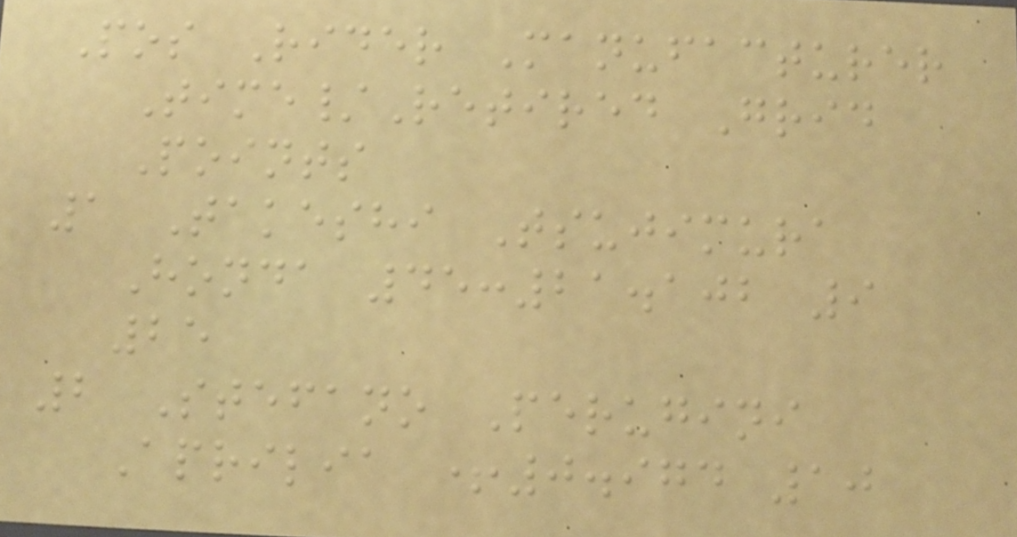Pos Rider Manufacturer
Time/Retired Grid
Points
1 Takeshi Tsujimura
Honda 45:21.102 9
25
2 Stefano Perugini
Aprilia +0.974 10
